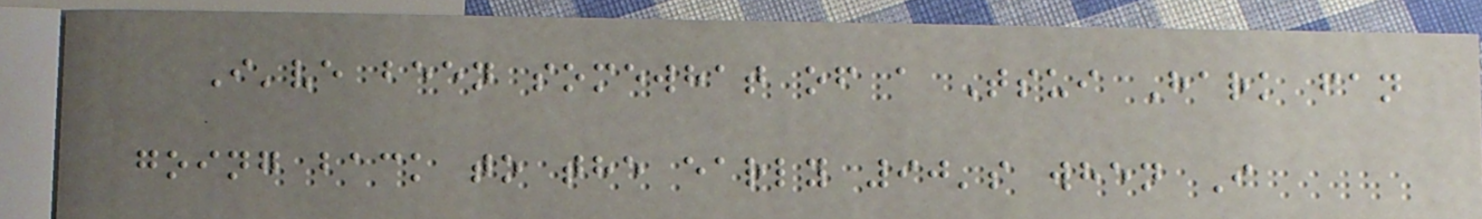I've been somewhat of a Tsui Hark fan
going back to the early 90's when I
